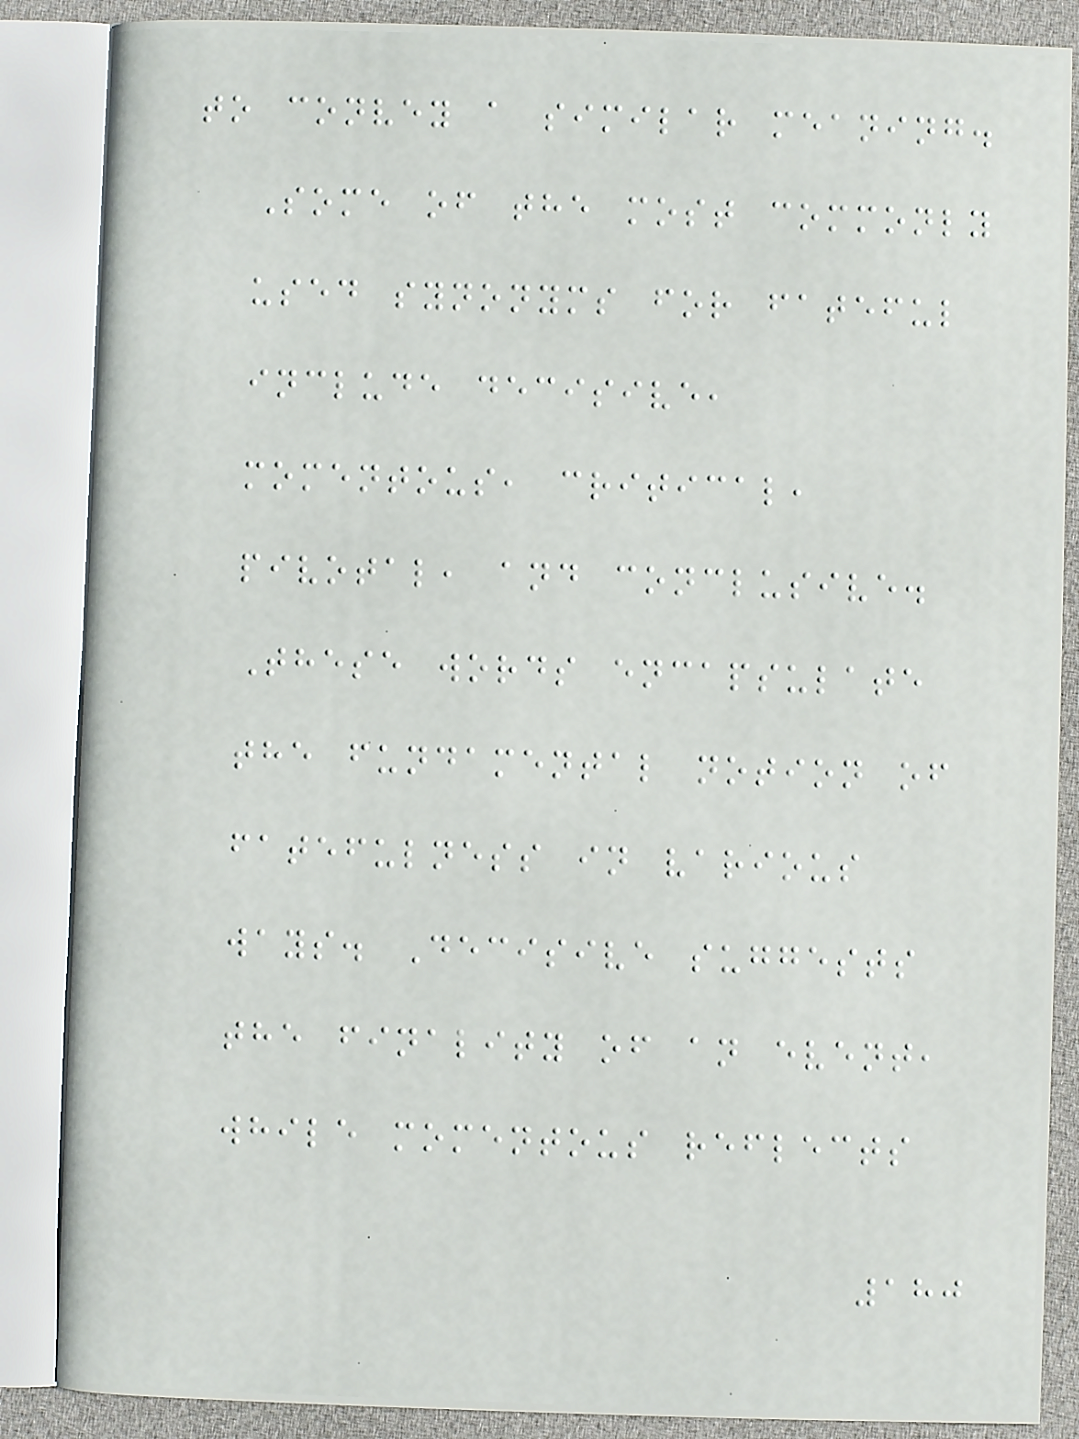to convey a similar meaning.
Some of the most commonly
used synonyms for fateful
include decisive,
momentous, critical,
pivotal, and conclusive.
These words encapsulate
the fundamental notion of
fatefulness in various
ways. Decisive suggests
the finality of an event,
while momentous reflects
180
